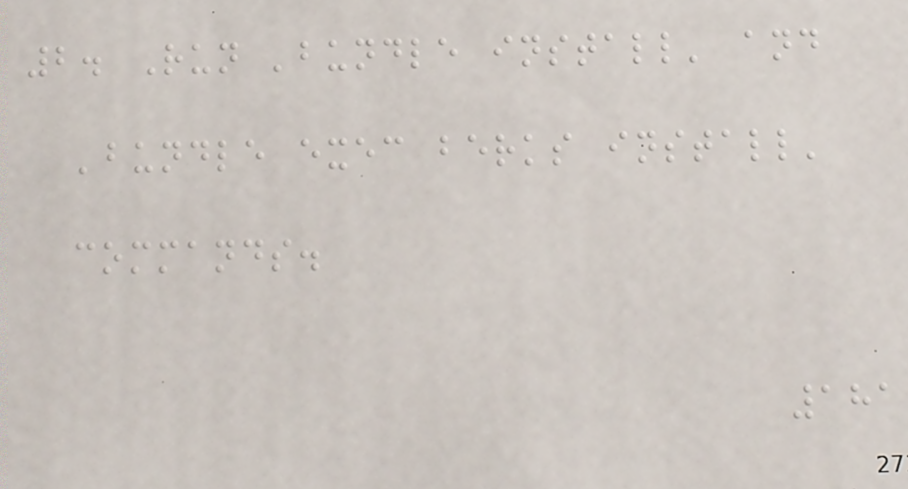2. Run 'bundle install' and
'bundle exec berks install'
commands.
181
